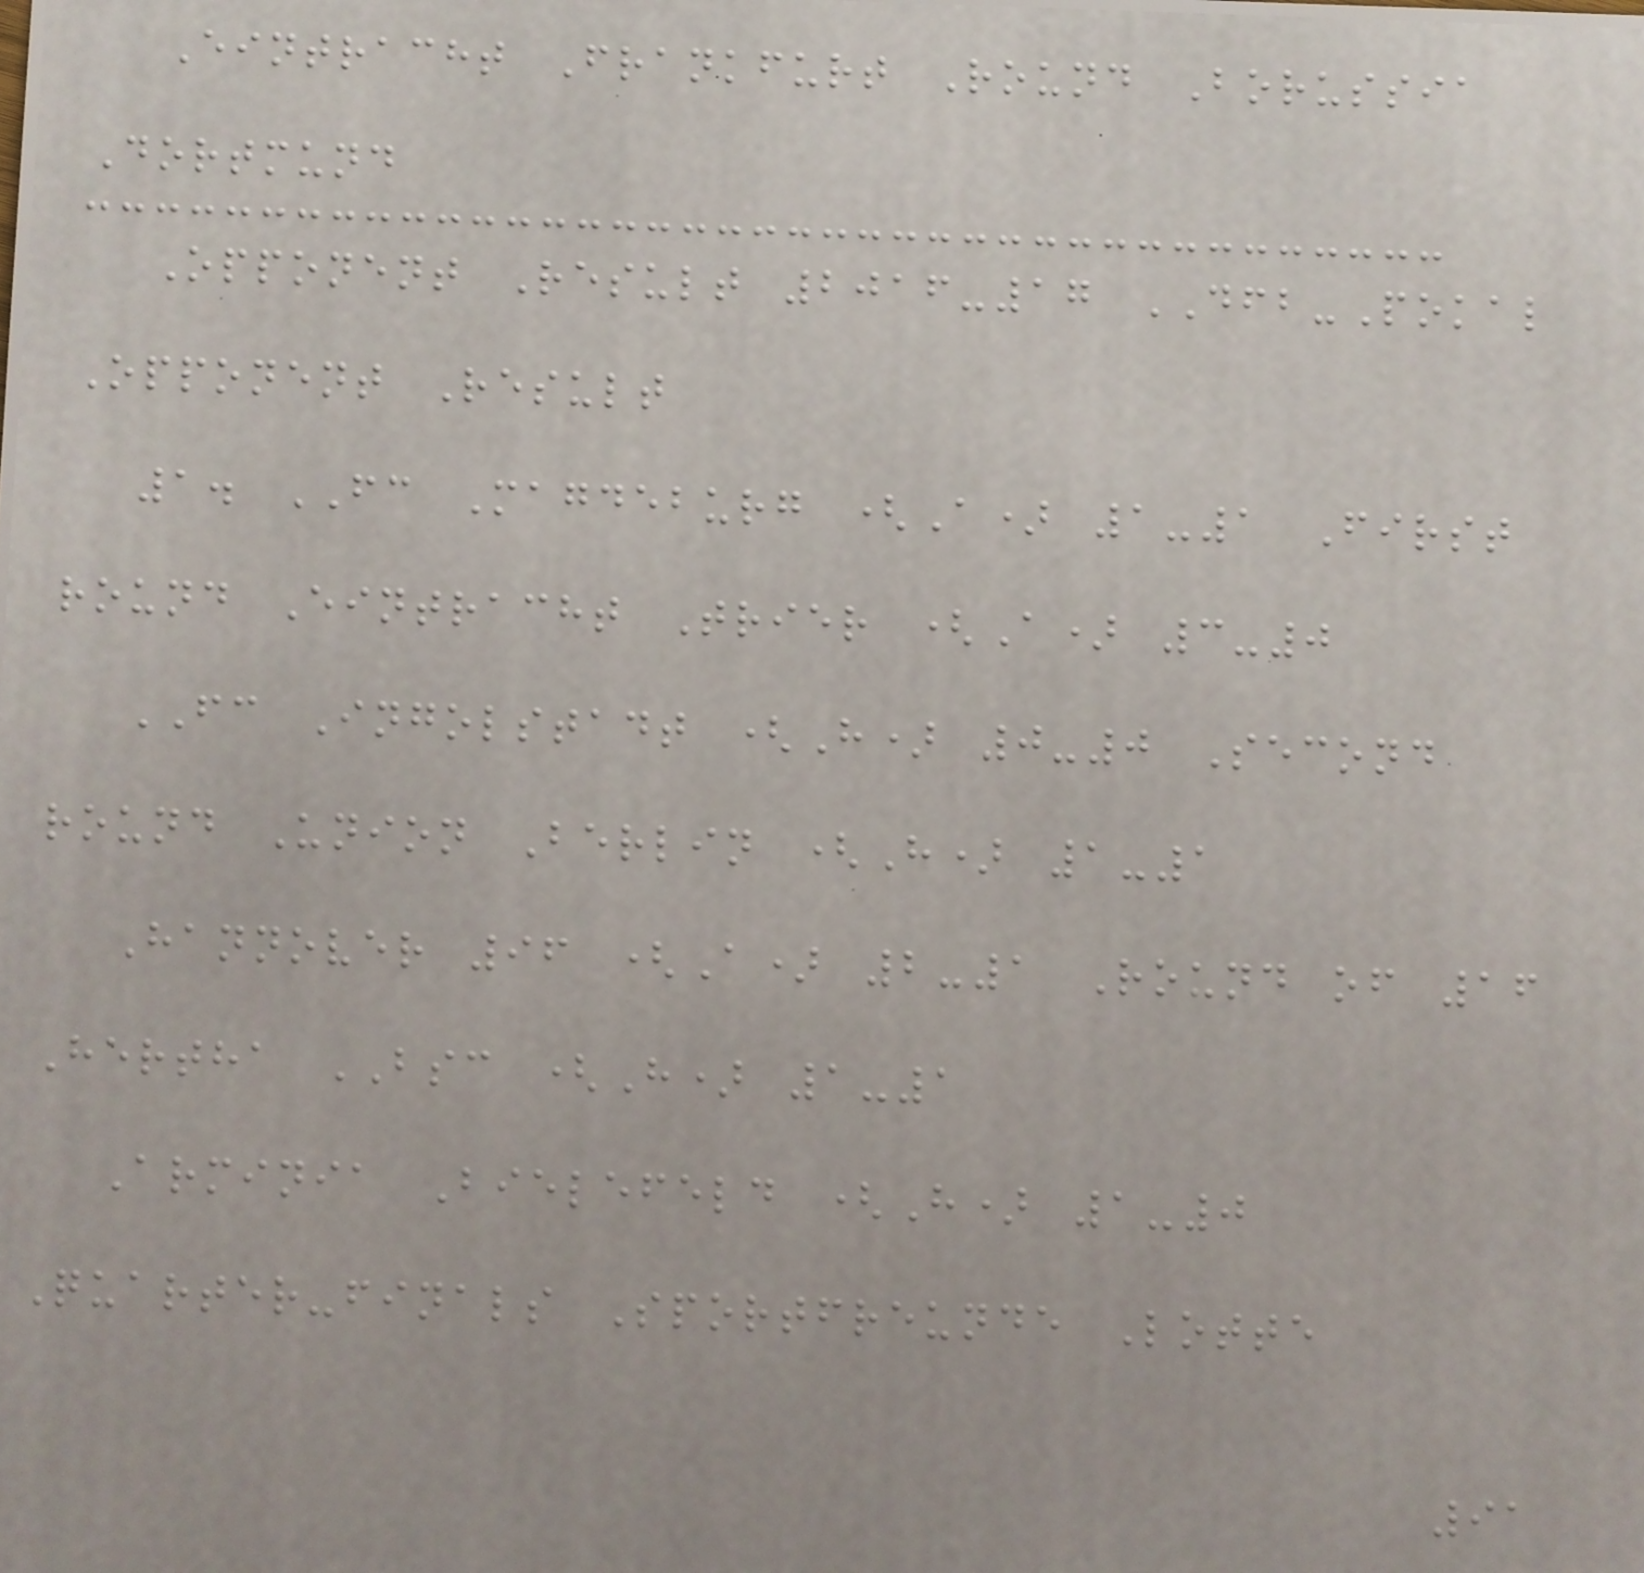Eintracht Frankfurt Round Borussia
Dortmund
Opponent Result 2016-17 DFB-Pokal
Opponent Result
1. FC Magdeburg (A) 1-1 First
round Eintracht Trier (A) 3-0
FC Ingolstadt (H) 0-0 Second
round Union Berlin (H) 1-1
Hannover 96 (A) 2-1 Round of 16
Hertha BSC (H) 1-1
Arminia Bielefeld (H) 1-0
Quarter-finals Sportfreunde Lotte
91
